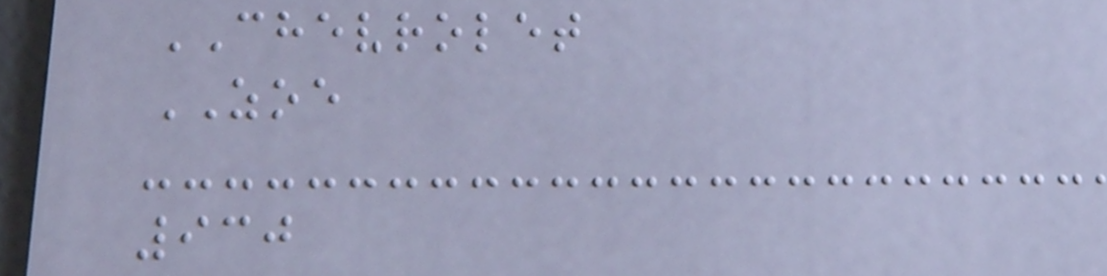CHEVROLET
ZOE
930
